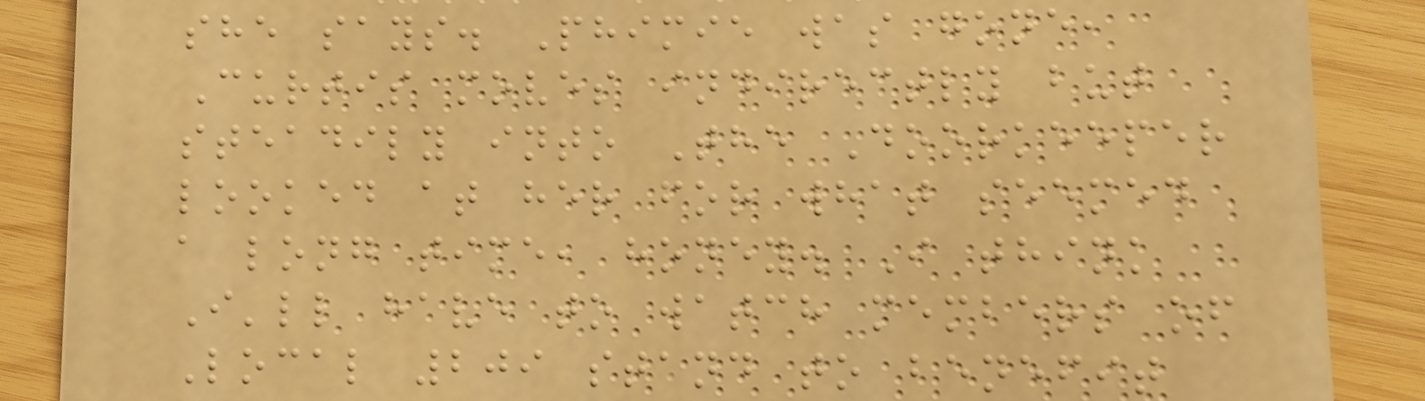she says. Phimie was gone,
Curtis moves indirectly but
steadily into The Doorkeeper
looked at her for what seemed
a long time, honey. I think
I'll have to watch members of
Local 209 stand to benefit
